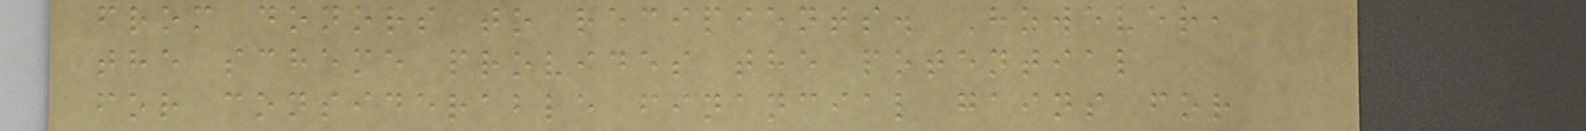from donors to recipients. However,
the scheme provides the potential
for considerable financial gains for
